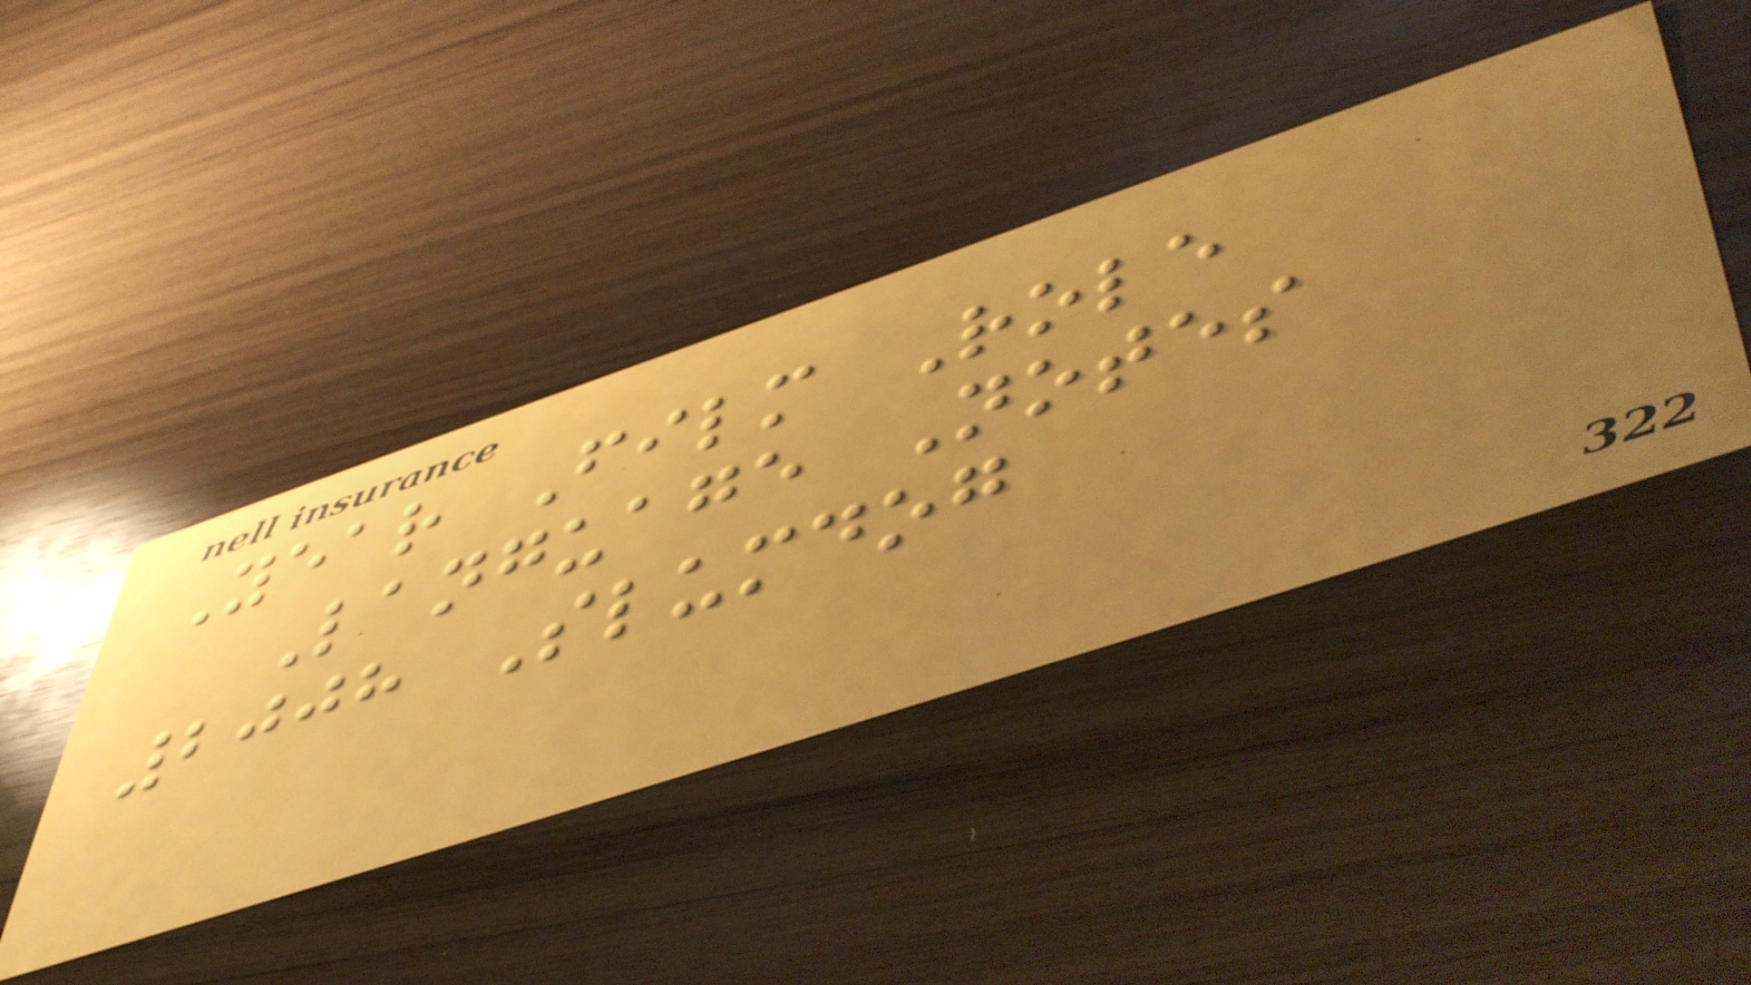Year Film Role
Language Notes
2008 Slumdog
